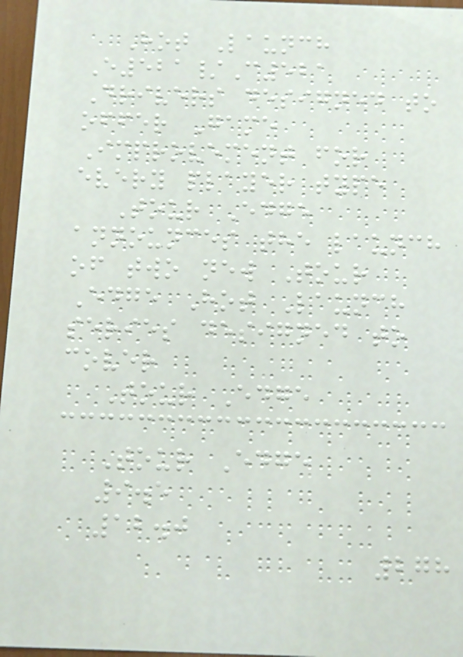Hot Launch
E521/C521
Drivers designed to
offer Game
Improvement for
every player type
Tour Edge
announces the launch
of two new Tour
Edge Hot Launch
series designed to
cover
Tour Edge
Tour Edge
9.5
12.0
278
